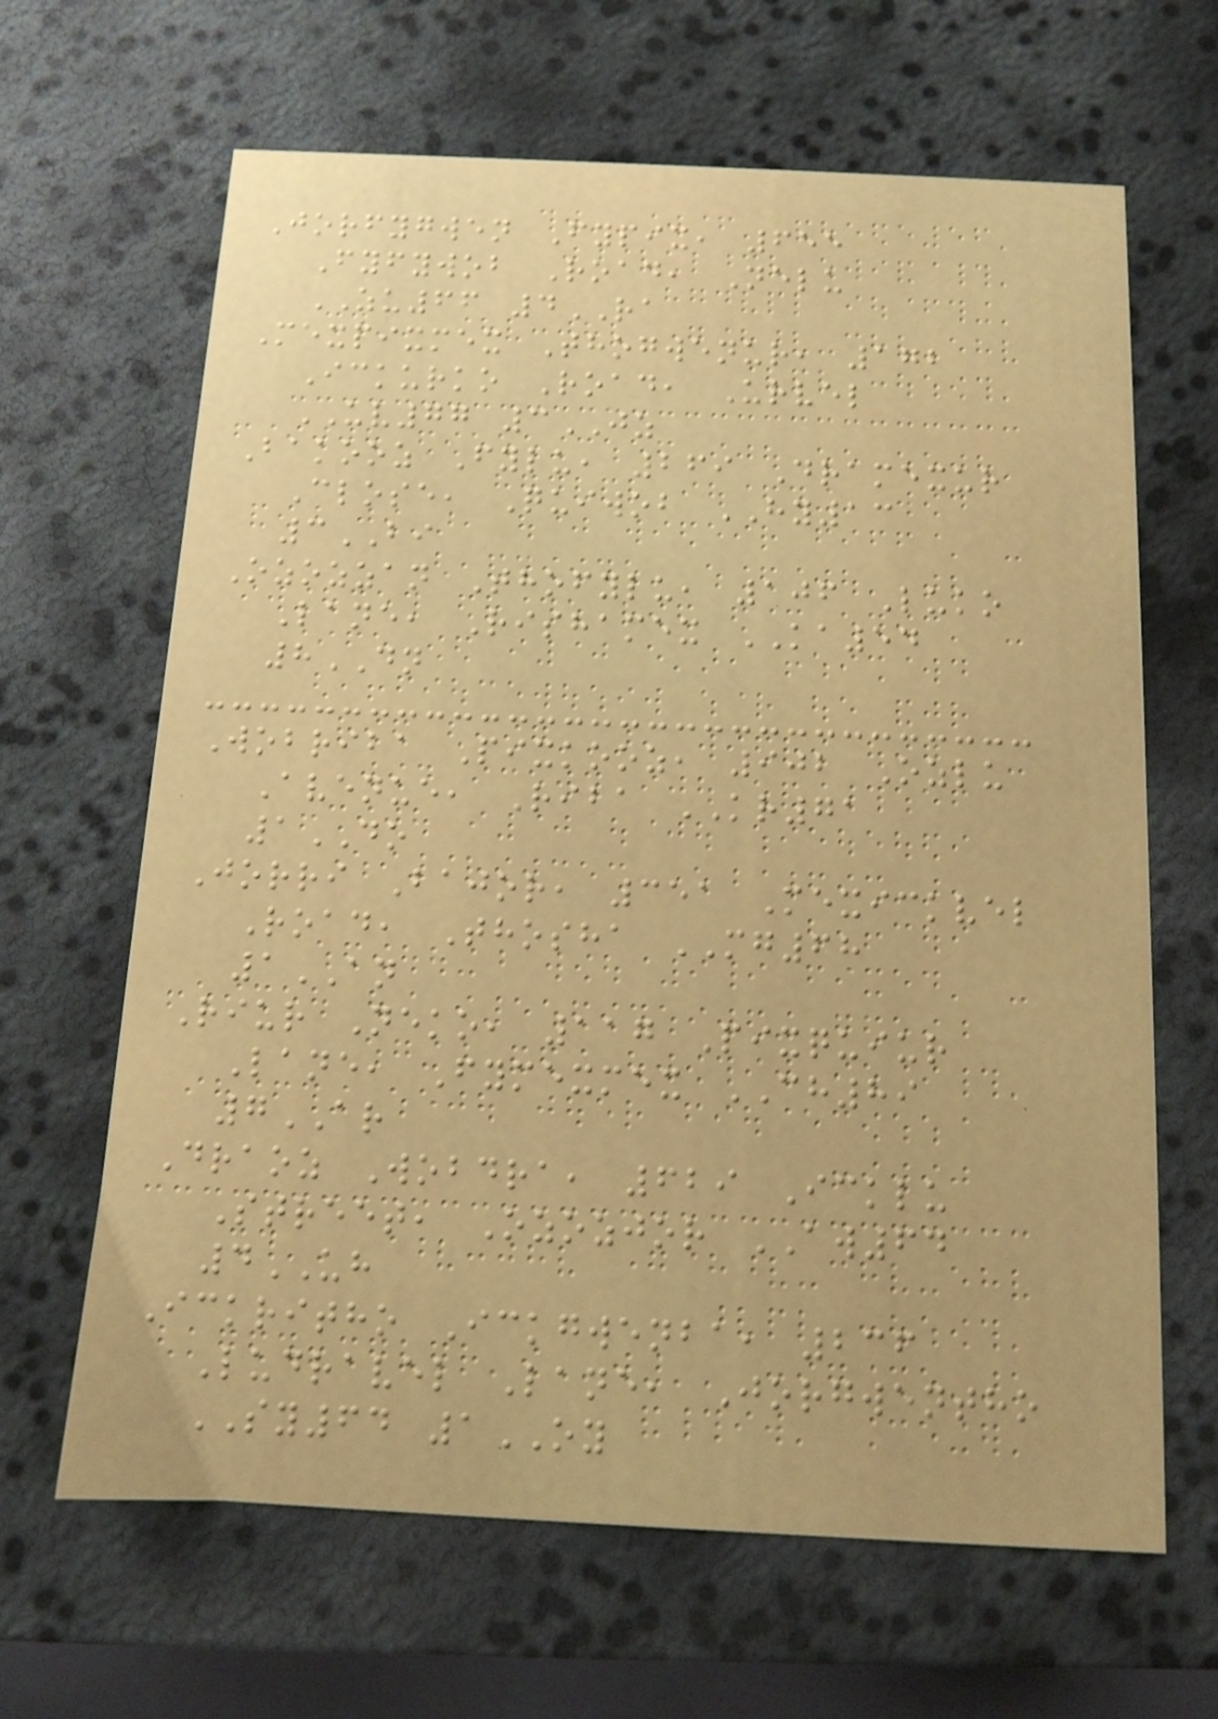Jorfygwen Fypix, 655
Fyfywob Road, Nelu
ZU66 4RA
Mexpixmex Thogwenur, 172
Ickurko Road, Urvel
UV77 3JZ
Bakooz Fylu, 269 Dramexur
Close, Quiwob HY13
3BI
Ozozzan Thofylu, 106 Luko
Lane, Rishamex KA54
8DN
Wobriba Pixkooz, 902 Ozlu
Avenue, Riba KR71
1DO
Jorri Bajor, 351 Mexickvel
Road, Thosha MG68
1AN
Riur Neko, 117 Pixquiur
Lane, Fymexmex CH89
7AR
Draoz Wobdra, 629 Icklu
Street, Ozozjor AW64
4UH
Ickritho Ickgwenba, 236
Ludravel Lane, Jorgwentho
SY64 1OY
